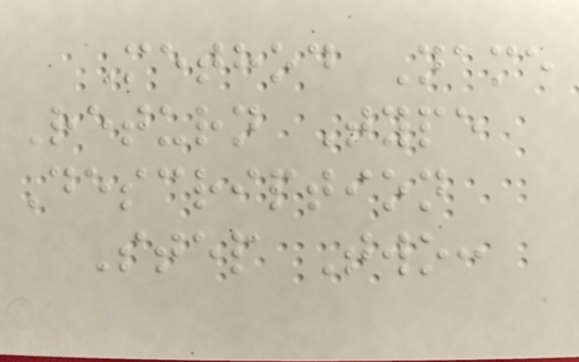Method Name
Return Type
Description
Step Two:
